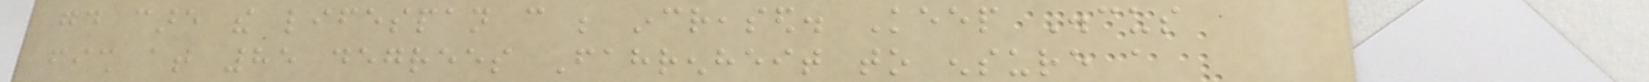good care the lifespan can be increased. Keep Discus
fish at 85 degrees Fahrenheit to ensure a
